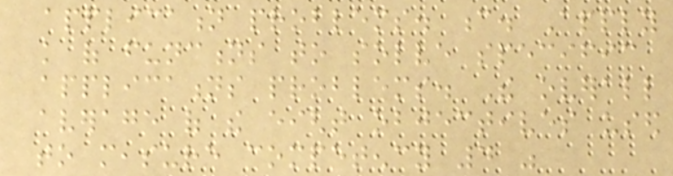application problems. c. Apply
knowledge of functions to solve specific
applications problems. The overall
average of the eight objectives used
to measure competency 4 was
